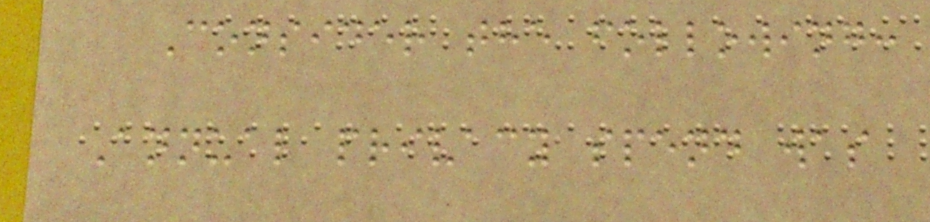Consider the following:
Annual privacy spend was
